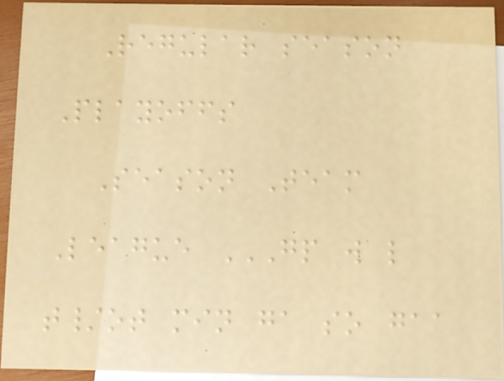Regular season
Playoffs
Season Team
League GP W L
T/OT MIN GA SO GAA
